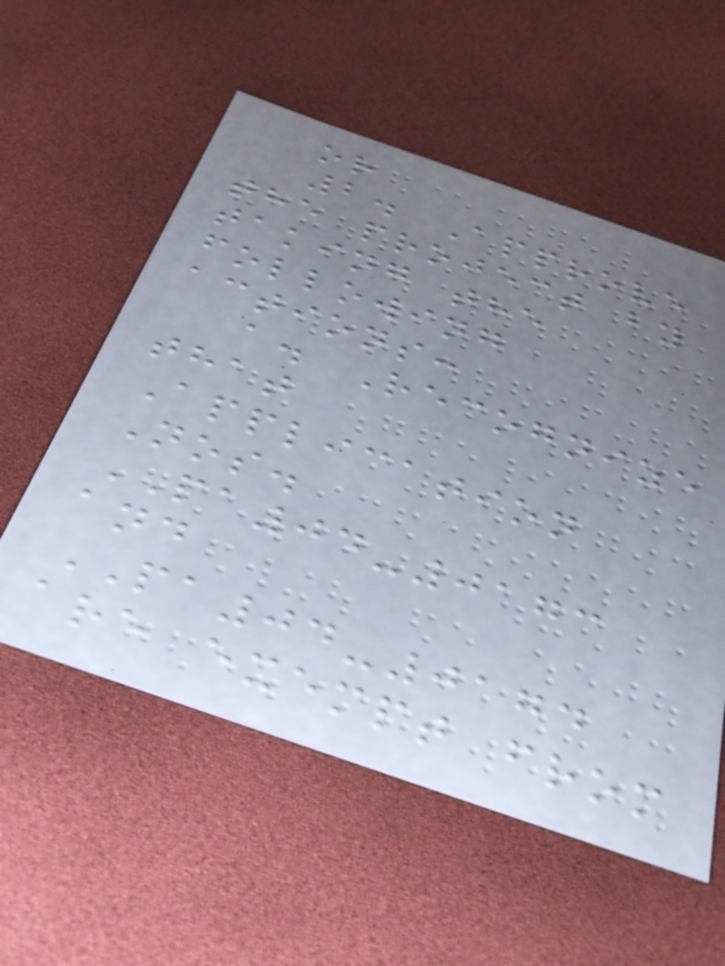or
2. Approve
the project by
taking the
following
actions:
a. Recognize
that
Application
Nos.
PA04-0173
and
PA04-0174
are exempt from
